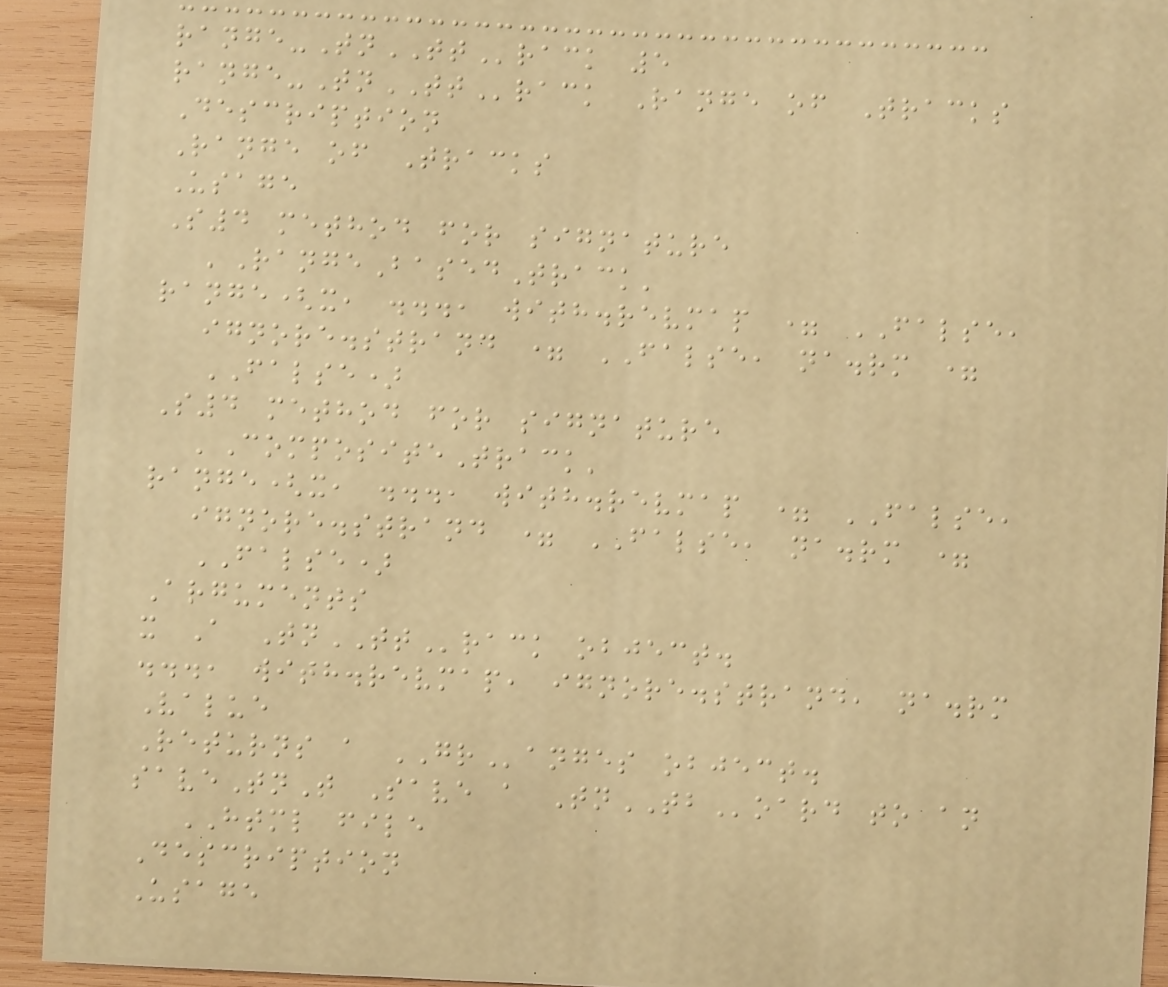range-TnTTrack 5
range-TnTTrack Range of Tracks
Description
Range of Tracks
Usage
S4 method for signature
'RangeBasedTrack'
range(x, ..., with.revmap = FALSE,
ignore.strand = FALSE, na.rm =
FALSE)
S4 method for signature
'CompositeTrack'
range(x, ..., with.revmap = FALSE,
ignore.strand = FALSE, na.rm =
FALSE)
Arguments
x A TnTTrack object.
..., with.revmap, ignore.strand, na.rm
Value
Returns a GRanges object.
saveTnT Save a TnTBoard to an
HTML file
Description
Usage
